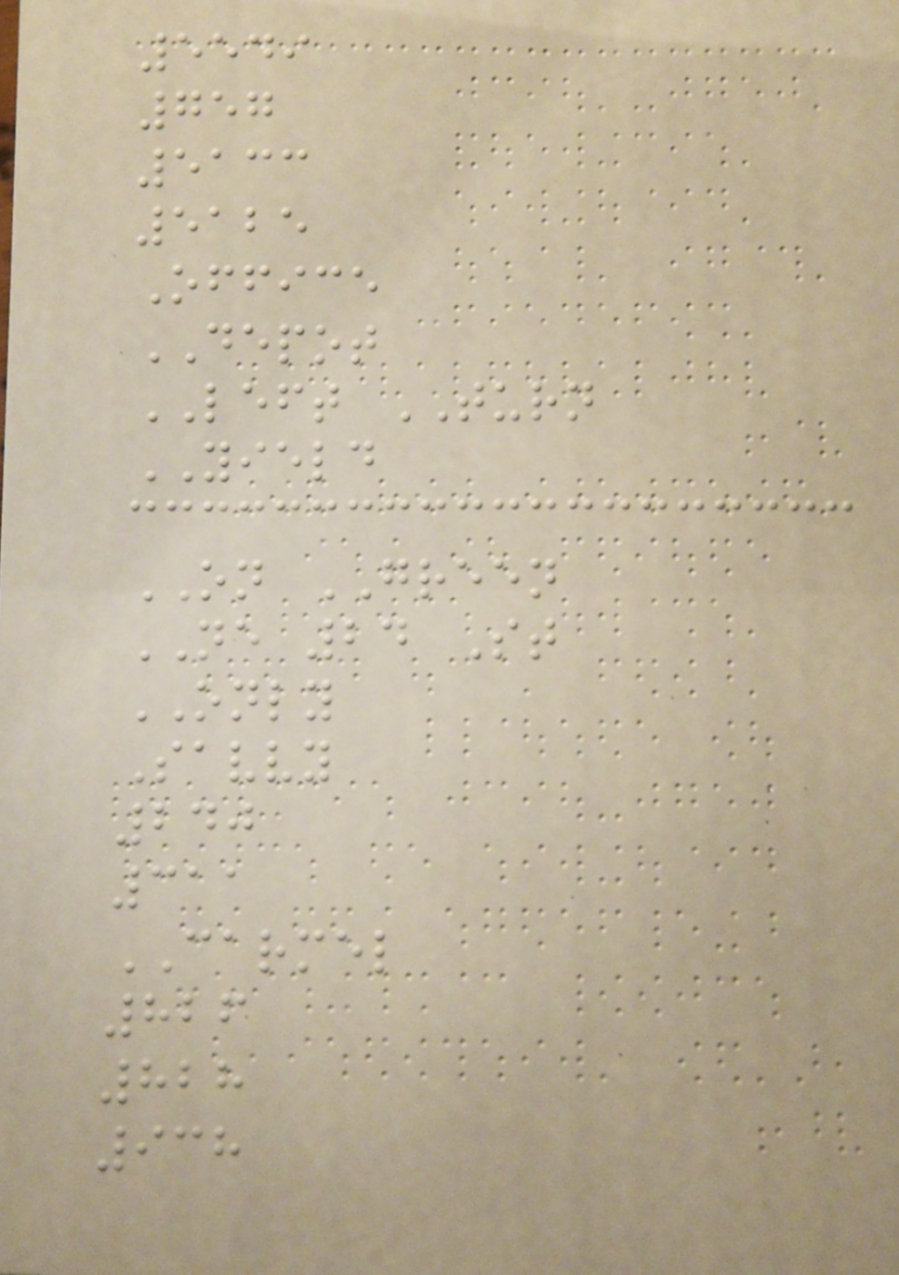5549
757
5133
5125
Office
DEPOT
LEFT TURN
YIELD
ON GREEN
NE 24 St
ONLY
Savvy
240
311
CARMEL
826
828
938
